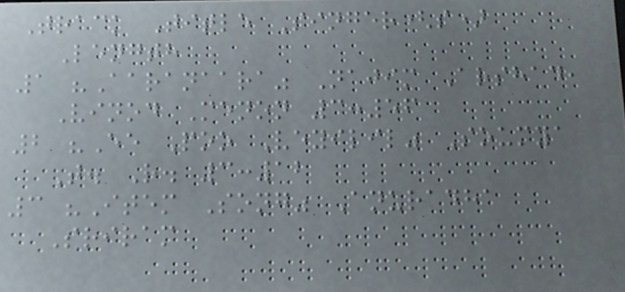Track Title Singer(s)
Length
1 "Aaranaara" Najim Arshad,
Vinod Menon 3:56
2 "Ee Poo Veyilil" Soumya
T. R. 3:12
3 "Item Song" Anuradha
Sriram
